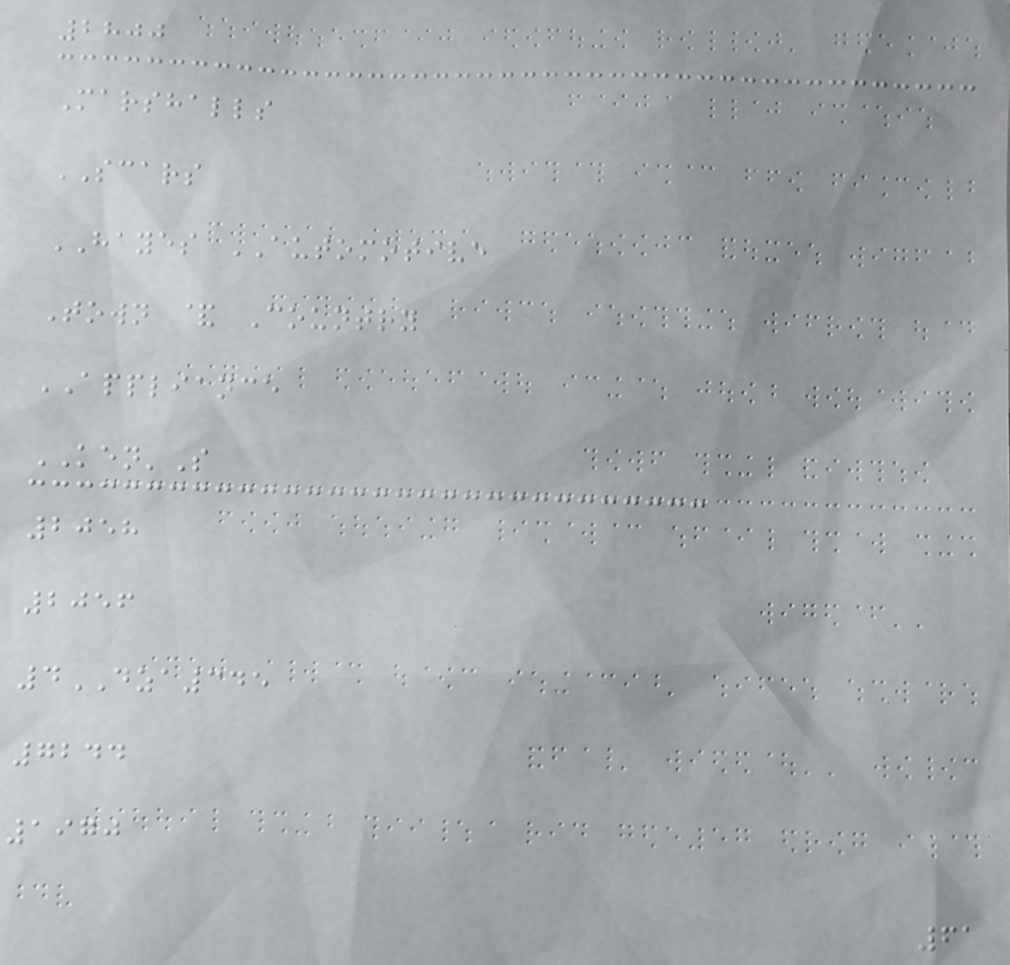2800
Marshalls
SCARS
HAYES AUTOMOTIVE
Town & Country
APPLIANCE
KEN'S
2058
2056
4DZA345
7244
1970
61
